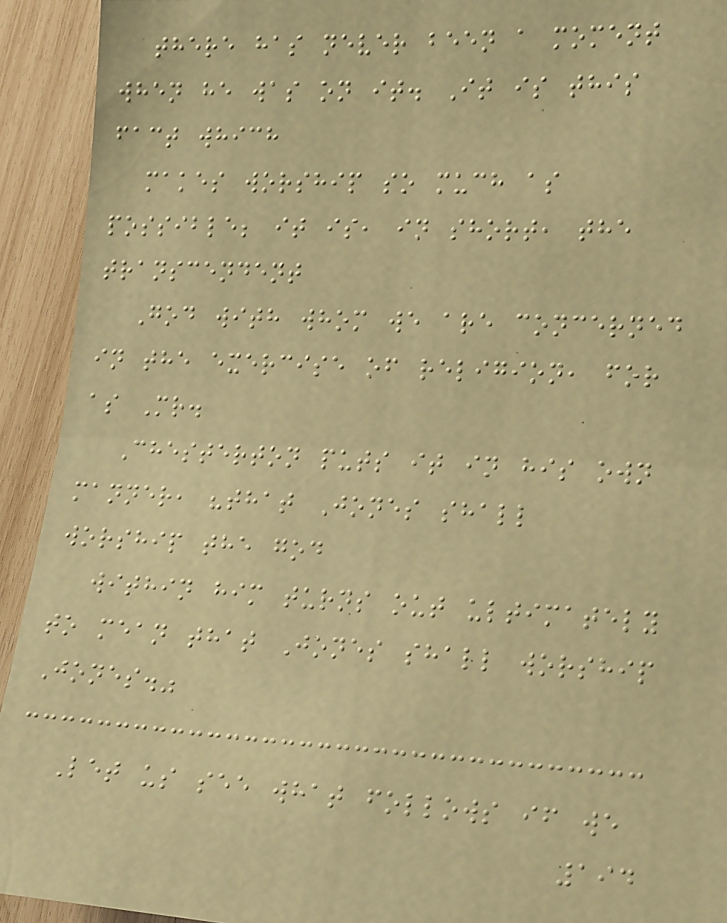there has never been a moment
when he was on it. It is this
fact which
makes worship so much as
possible; it is, in short, the
transcendent
God with whom we are concerned
in the exercise of religion, for
as Mr.
Chesterton puts it in his own
manner, "that Jones shall
worship the god
within him turns out ultimately
to mean that Jones shall worship
Jones."
Let us see what follows if we
194
